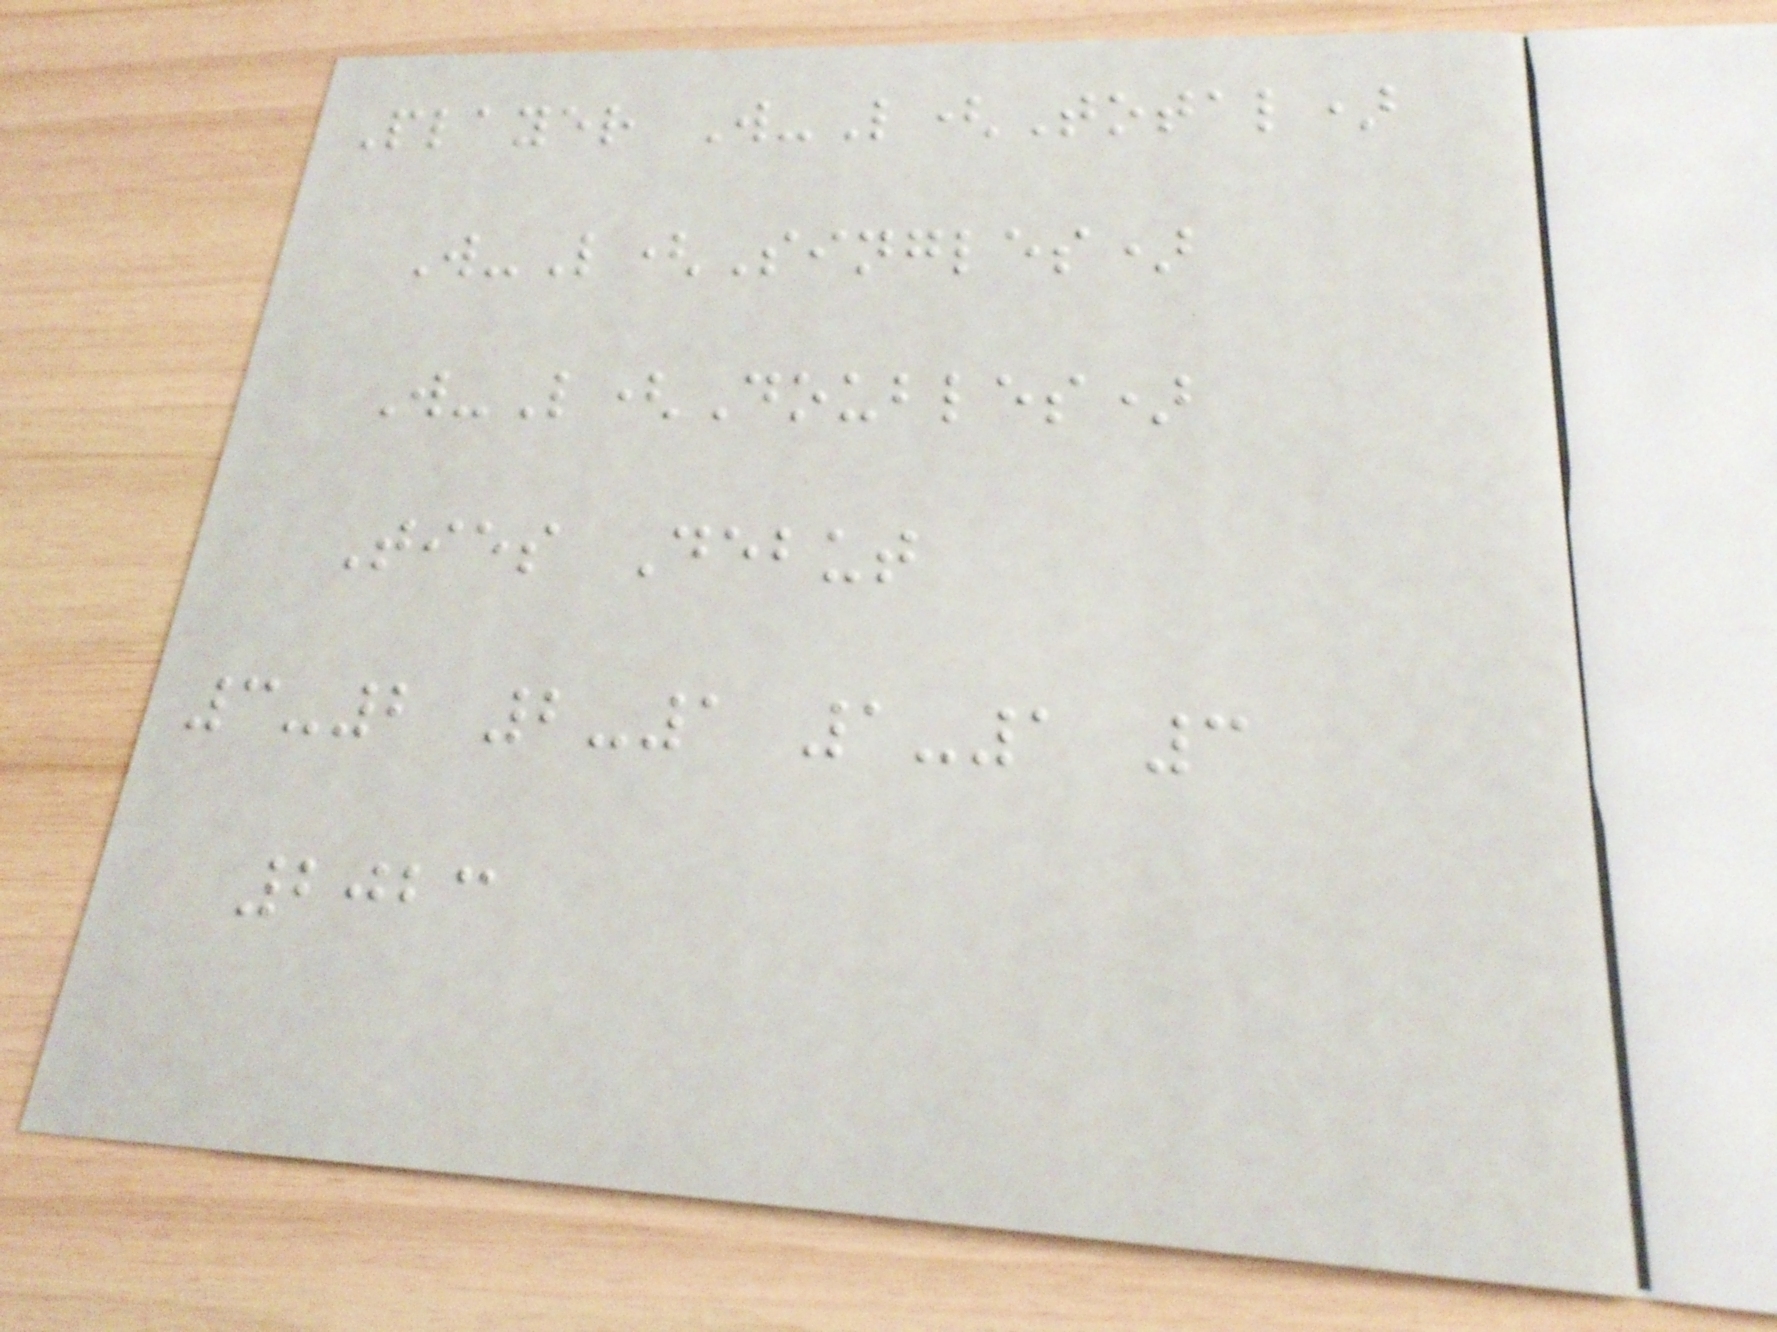Player W-L(Total)
W-L(Singles)
W-L(Doubles)
Ties Debut
3-2 2-1 1-1 3
2023
